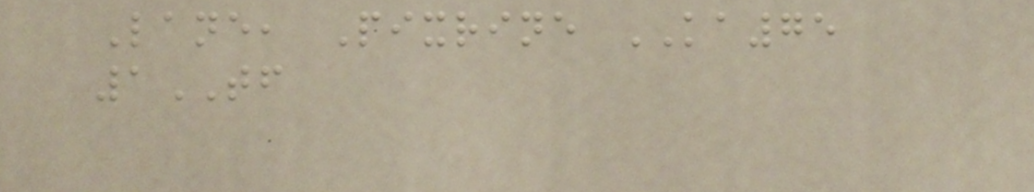Lane, Pixrine KA75
1TF
